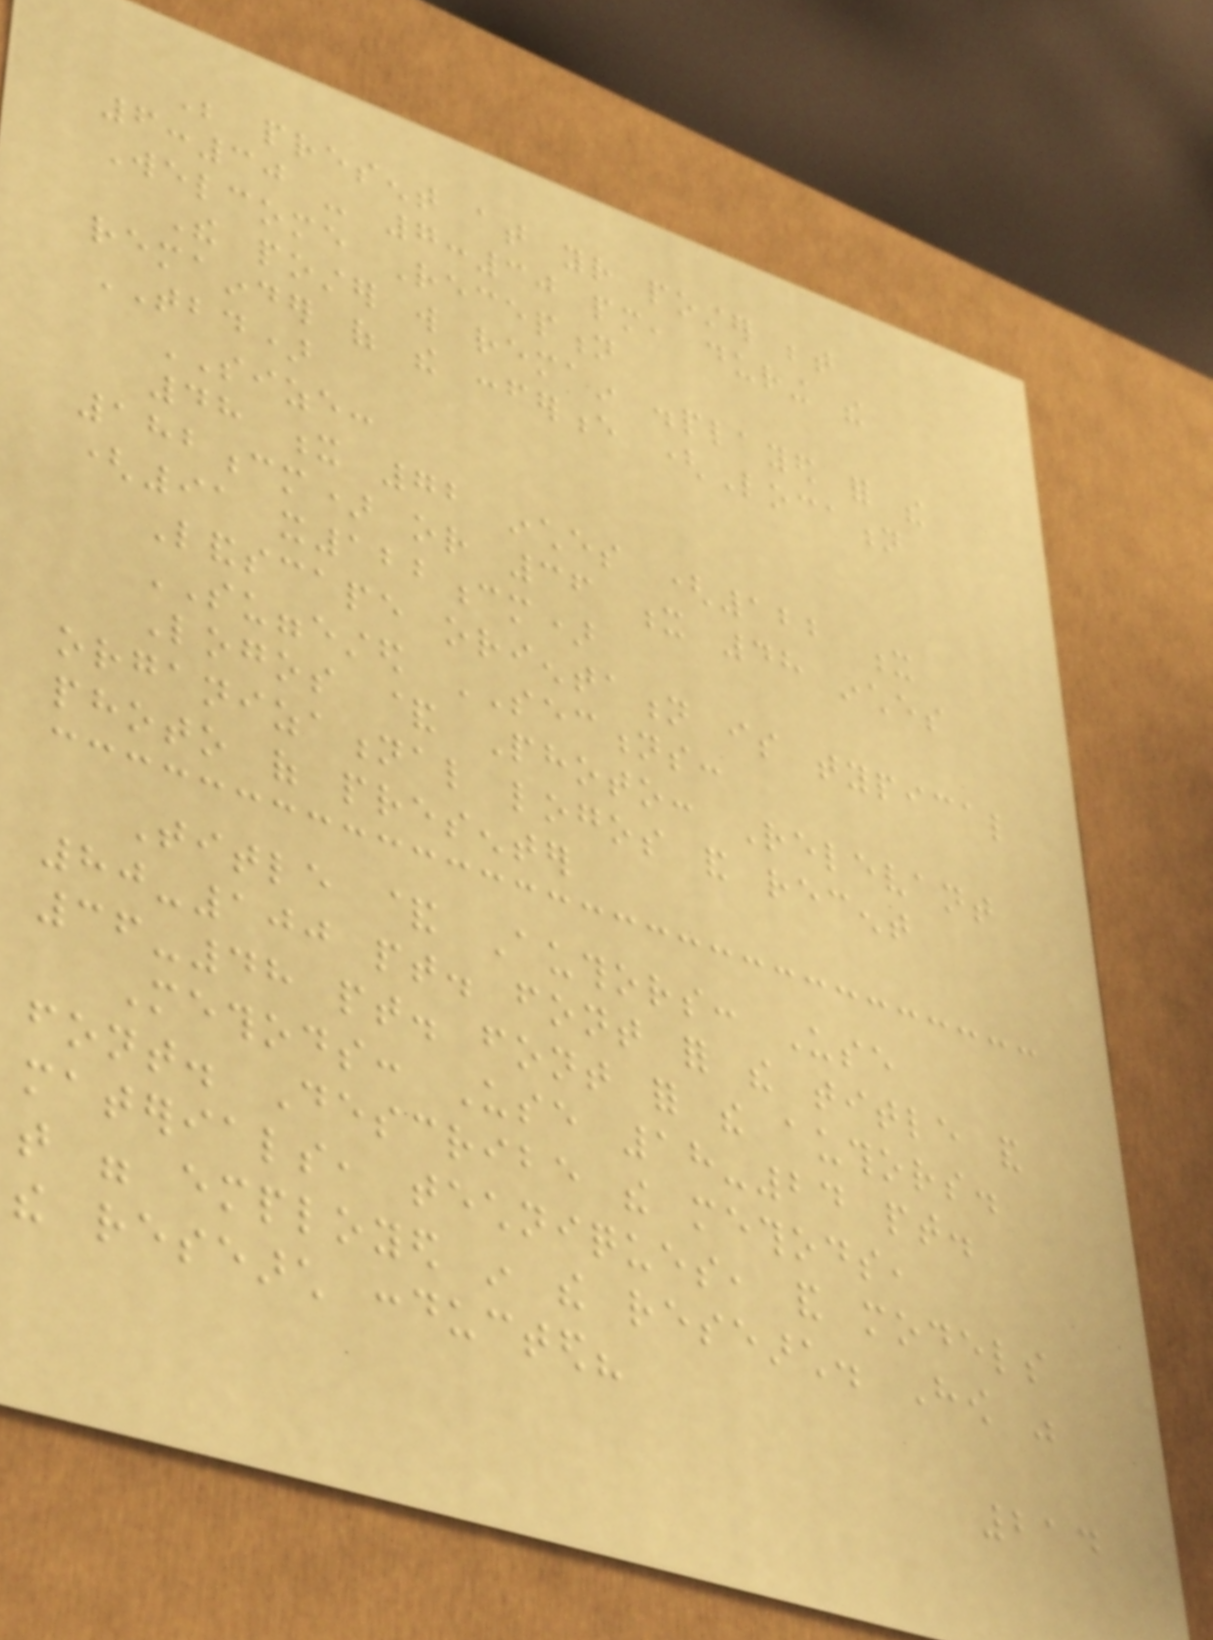Be present at your poster between
6:30 - 7:30 pm, during the
Welcome Reception
The poster will remain displayed for the
remainder of the conference (Location
TBD)
SIZE:
48 x 72 inches (122 x
182cm) or 36 x 48 inches
(91 x122cm)
Landscape orientation is typical
SUGGESTED SECTIONS:
Logos & Photo: Relevant
organizational logos and recent
photo of presenter
Title & Authors: Use
80-100 pt. font for the title and
36-48 pt. font for the authors.
Methods: Use 18-24 pt.
font. Describe the methods,
materials, techniques, and models
that were employed in the research. How was
the research conducted?
214
